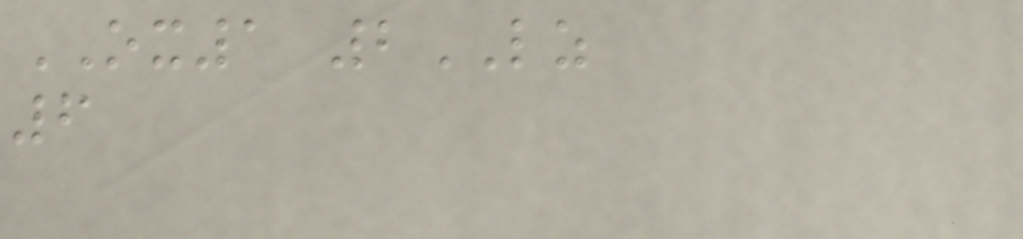OX1 2LZ
6
